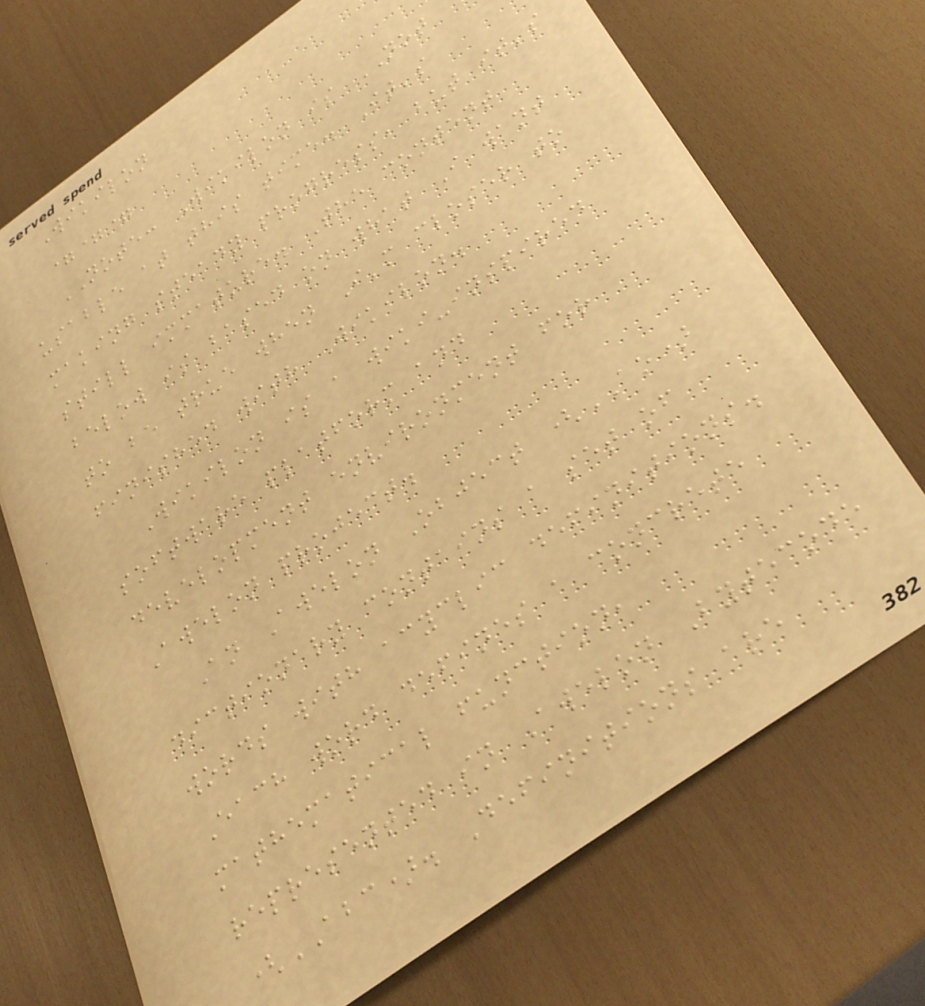Wikilon
===
NOTE: Wikilon is NOT
usable at this time. It's
making steady progress, but it's
still immature. The content
below is based on what I want
to be true when I'm closer to
finished with Wikilon.
Wikilon is a wiki-inspired
software platform and
development environment for
Awelon project.
An Awelon Object (AO)
dictionary contains a set of
words with acyclic definitions.
Each word defines a concrete
mathematical function,
represented in Awelon Bytecode
(ABC). Definitions are
